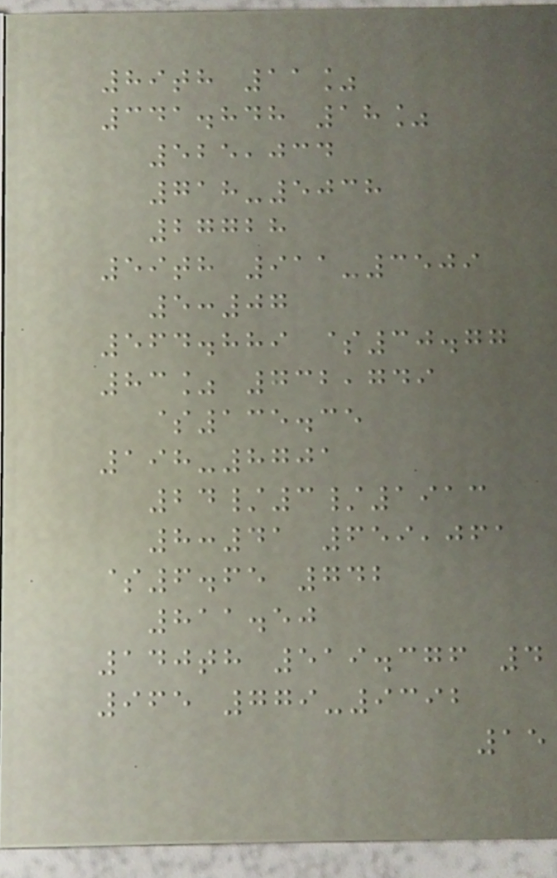89th 11%
341.848 18%
525,034
718-5038
27728
59th 911-3509
5:07
564.889 $30.77
83% 732,749
$135.35
198-8701
24/3/1913
8:41 659,061
$6.65 742
811.50
140th 519.376 4
965 779-9392
15
